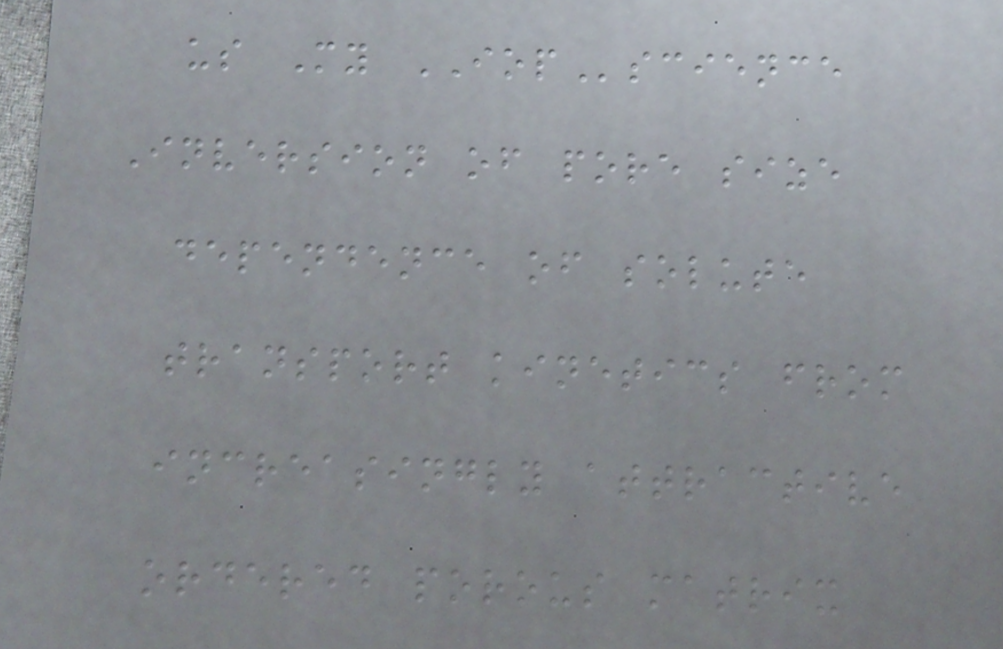us My IOPscience
Inversion of pore size
dependence of solute
transport kinetics from
increasingly attractive
ordered porous matrix
